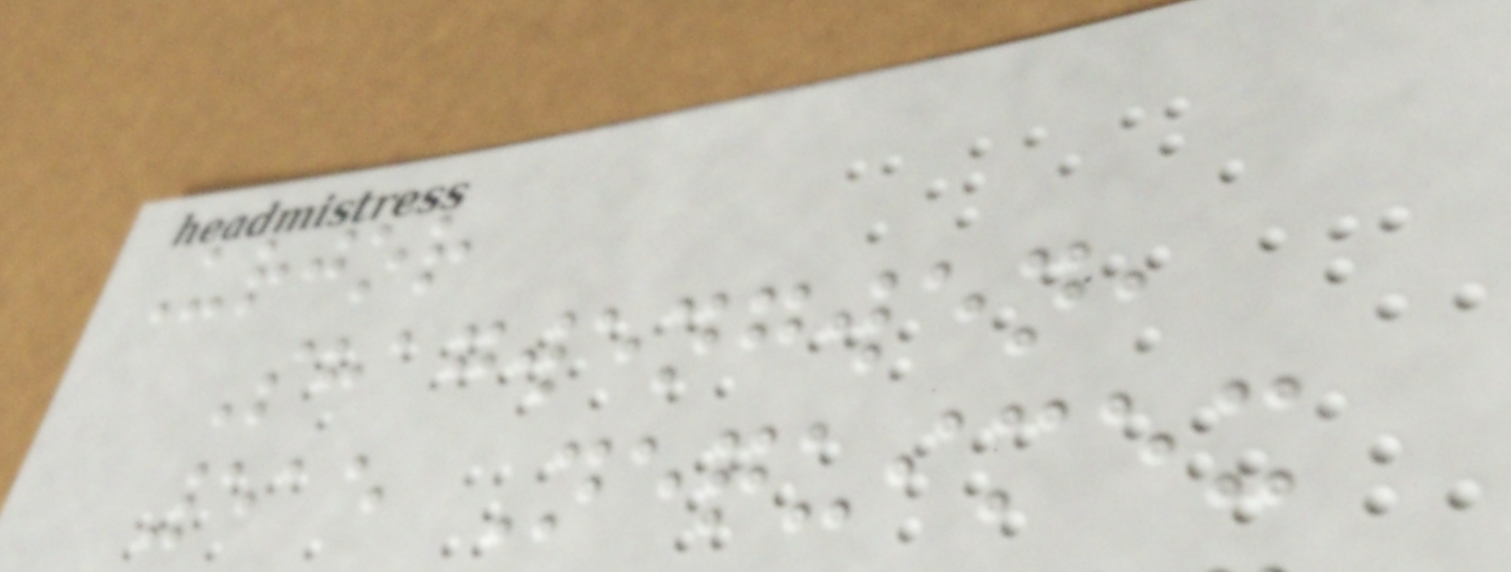Urjor
Shagwengwen,
515 Nequimex
